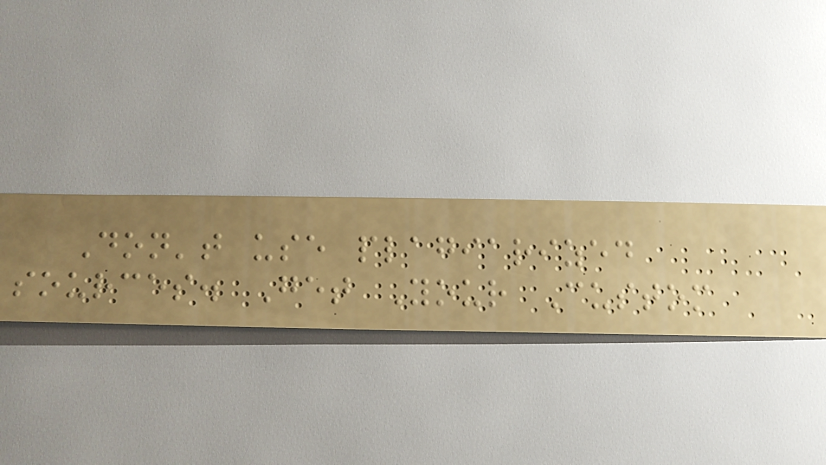Don't use plagiarized
sources. Get Your Custom
